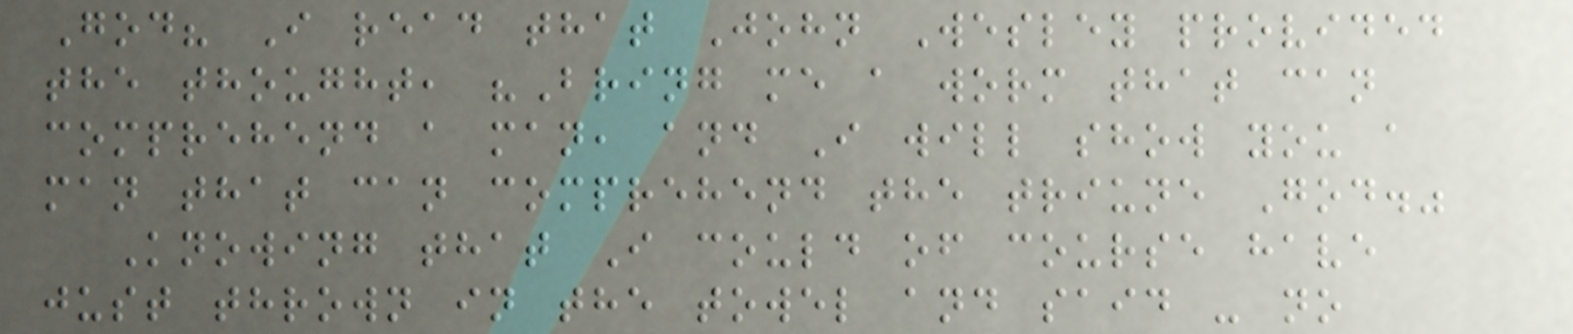God? I read that John Wesley provided
the thought, "Bring me a worm that can
comprehend a man, and I will show you a
man that can comprehend the triune God."
Knowing that I could of course have
just thrown in the towel and said - no
